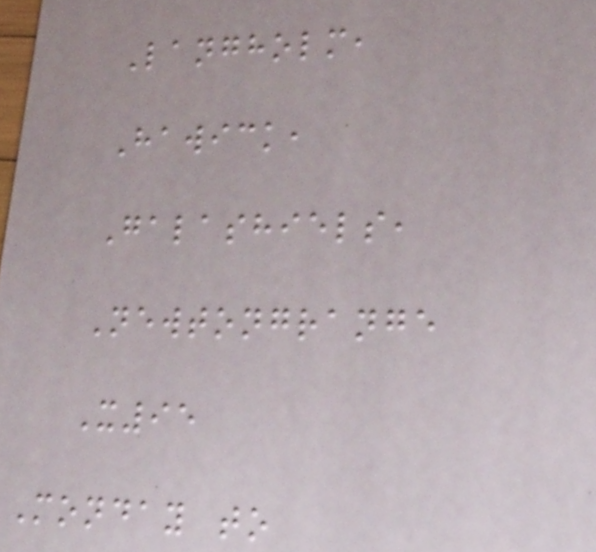Langholm,
Hawick,
Galashiels,
Newtongrange
X95
Monday to
